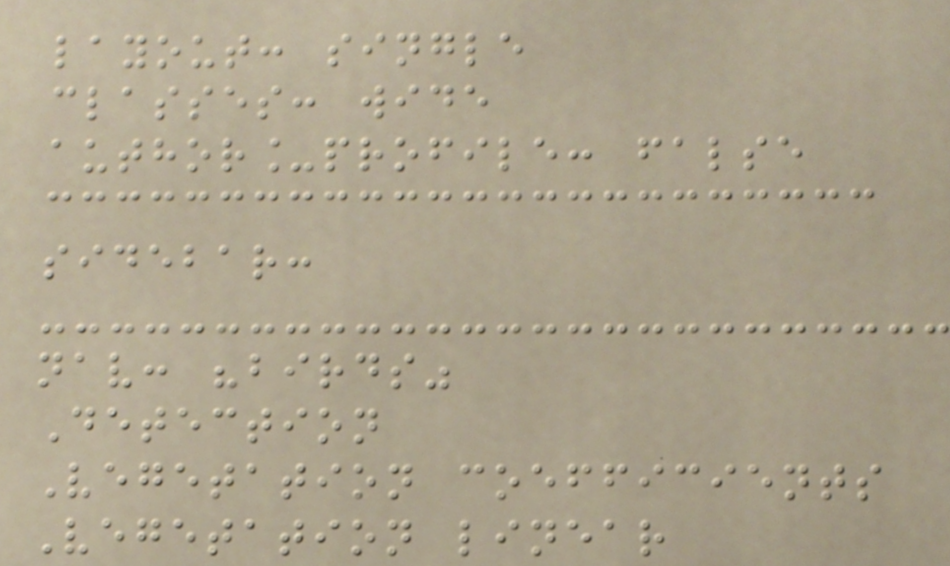layout: single
classes: wide
author_profile: false
sidebar:
nav: "birds"
Detection
Vegetation coefficients
Vegetation linear
